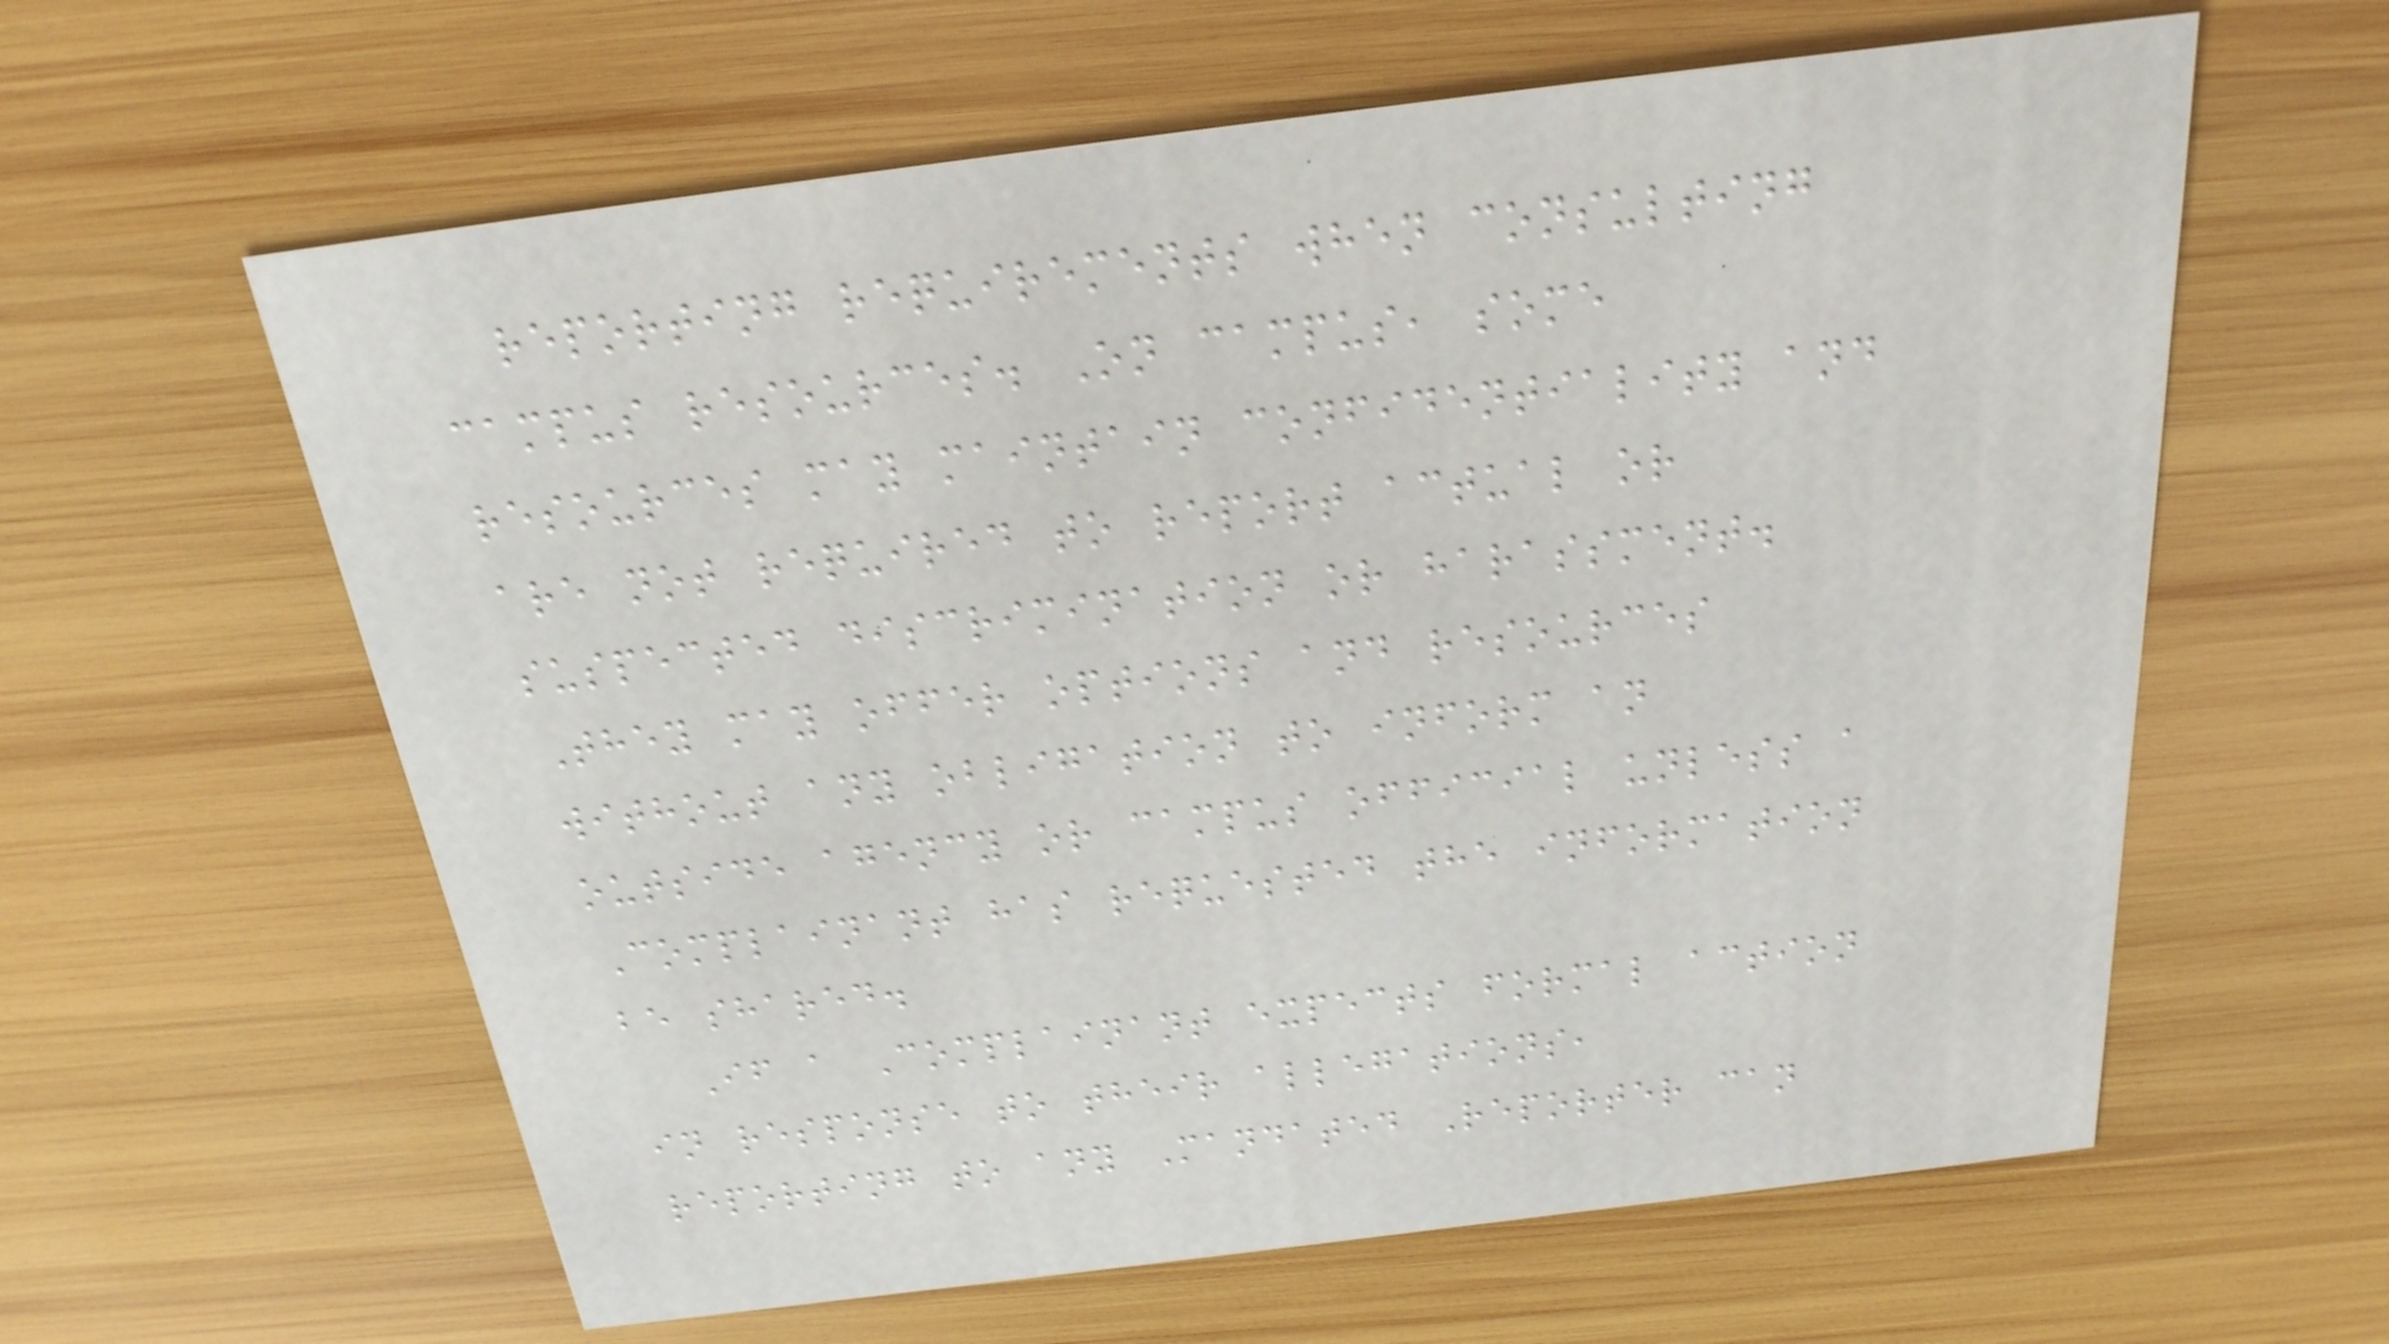reporting requirements when consulting
campus resources. On campus, some
resources may maintain confidentiality and
are not required to report actual or
suspected discrimination or harassment.
They may offer options and resources
without any obligation to inform an
outside agency or campus official unless a
Complainant has requested the information
be shared.
If a Complainant expects formal action
in response to their allegations,
reporting to any Mandated Reporter can
